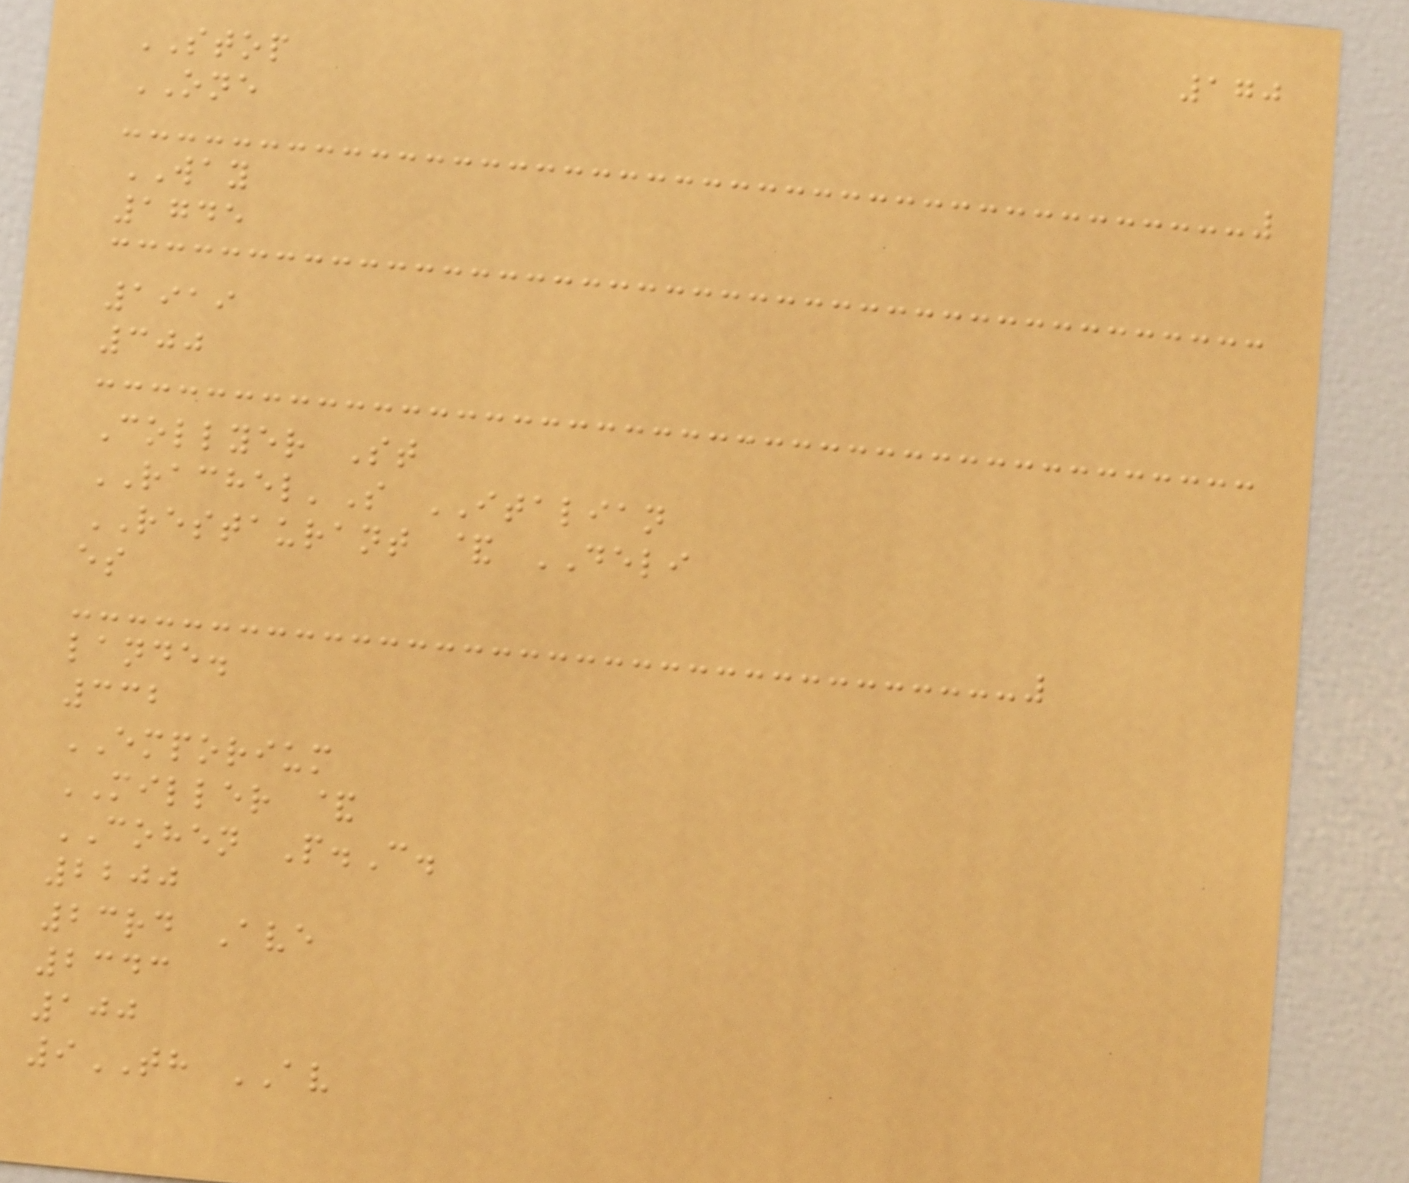170
STOP
ONE
WAY
1745
1919
300
Collyer St
RACHEL'S ITALIAN
RESTAURANT & DELI
es
lande.
332
EMPORIUM
MILLER &
COHEN P.C.
2200
23rd Ave
2343
100
9TH AV
